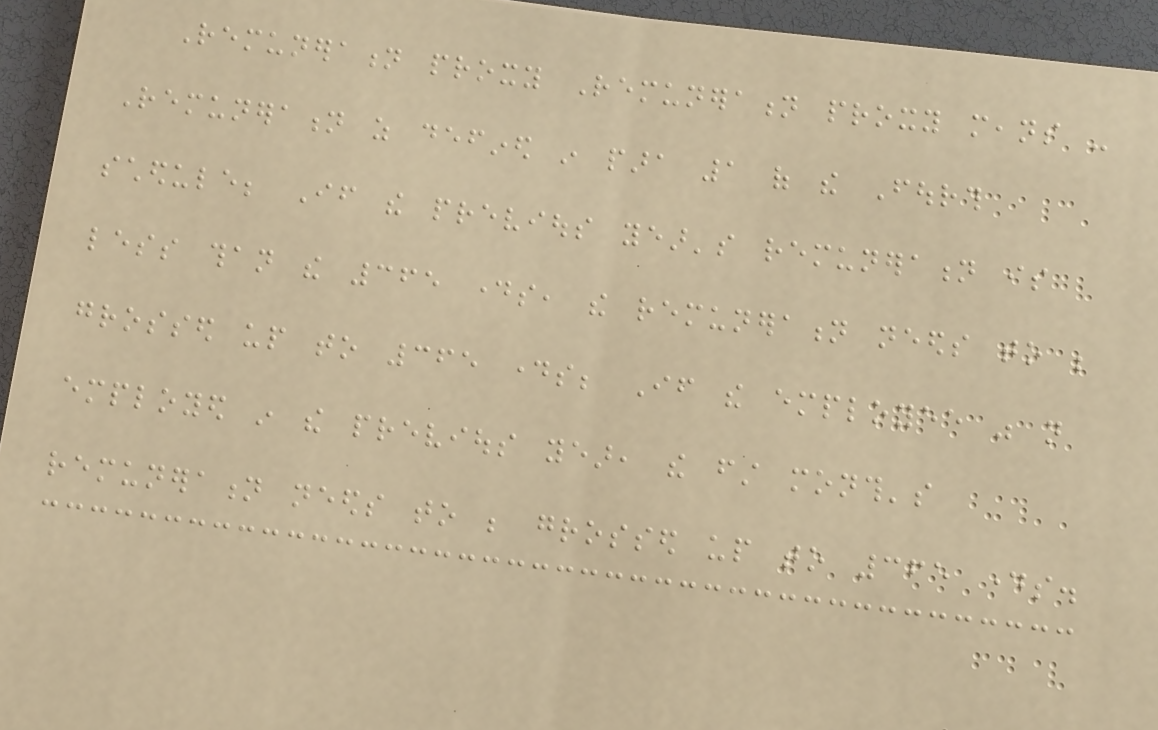Remuneration proxy Remuneration proxy means -
Remuneration as defined in para 1 of the Fourth
schedule; If the previous year's remuneration is
less than the 365 days, the remuneration needs to be
grossed up to 365 days; If the employee was not
employed in the previous year, the first month's
remuneration needs to be grossed up to 365 days.
